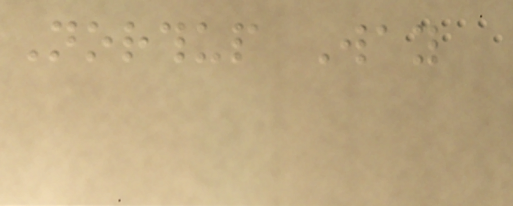Northup Way
